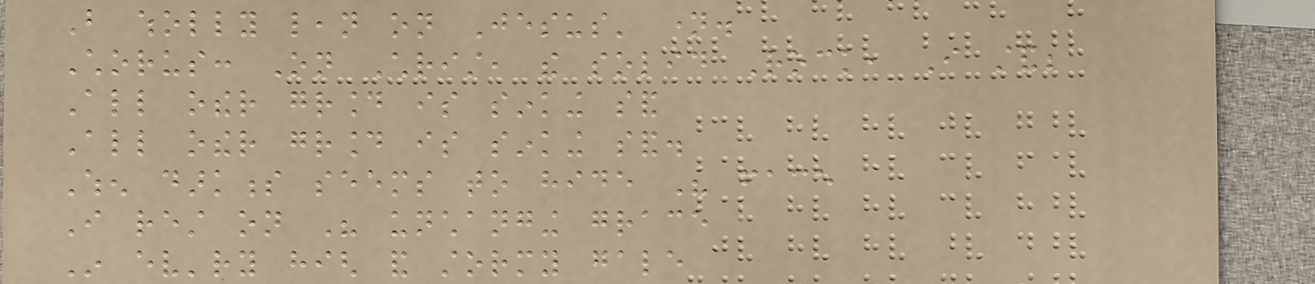But wholly lean on Jesus' name.
Chorus: On Christ, the solid Rock, I stand;
All other ground is sinking sand
All other ground is sinking sand.
When darkness seems to hide His face
I rest on His unchanging grace
In ev'ry high and stormy gale
